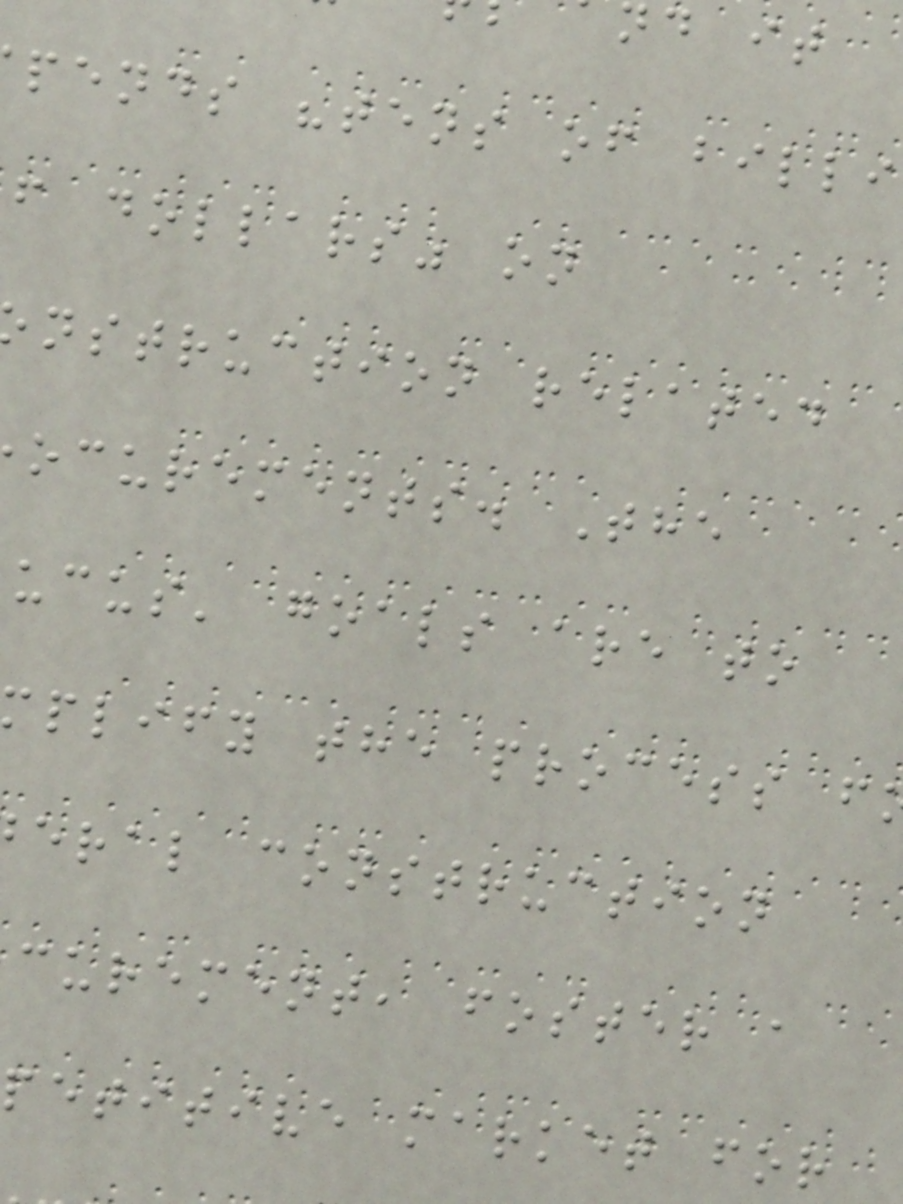nd it
pends "tens of billi
f dollars" on
nstruction related
ocurements. The
ucus' goals are to
plify the process f
eral construction
curement, foster a
petitive market for
